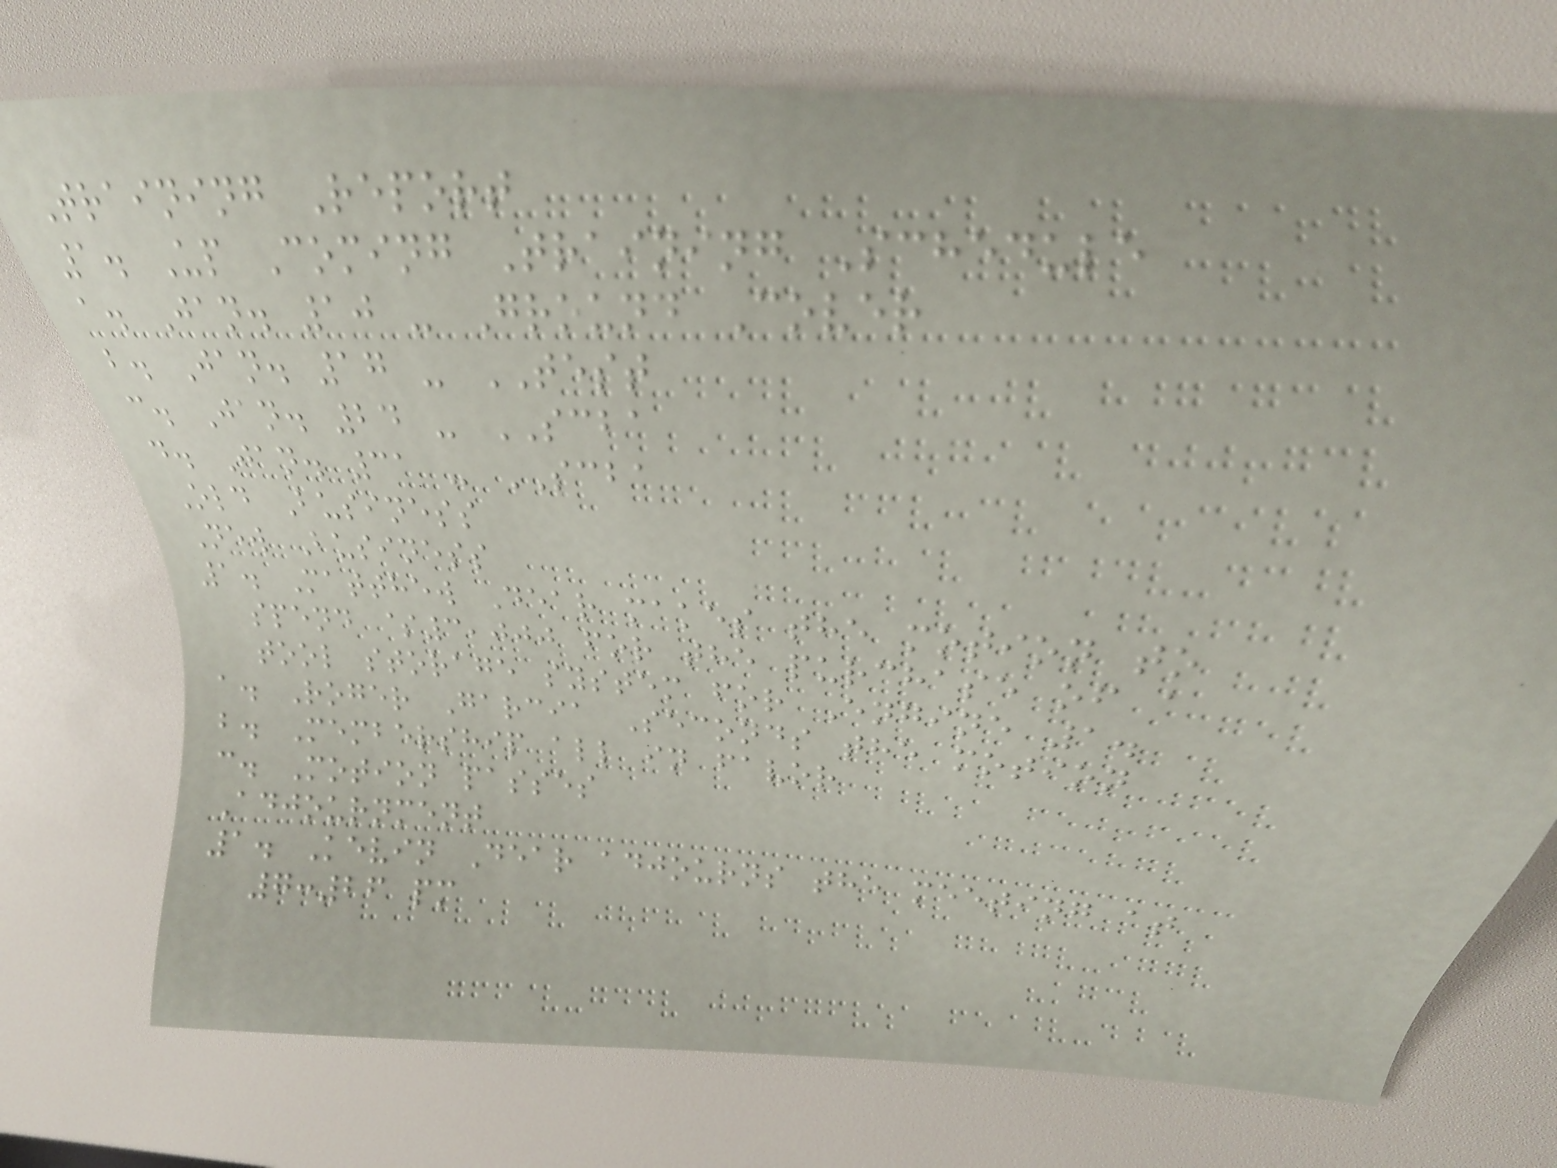Training Report
1. Up Coming Training Schedule
a. Jan. 10 - Ground Cover
b. Jan. 17 - TEST
c. Jan. 24 - SCBA
d. Jan. 31 - SCBA
Old Business
New Business
1. Matthew Dear makes the motion to
spend $3,000 for the purchase of a
tool storage system for Engine 1.
a. Roger Garcia Seconds the motion
b. Membership all in favor
c. Motion passes
Adjournment
1. Kevin Dear adjourns the meeting at
7:26 pm
